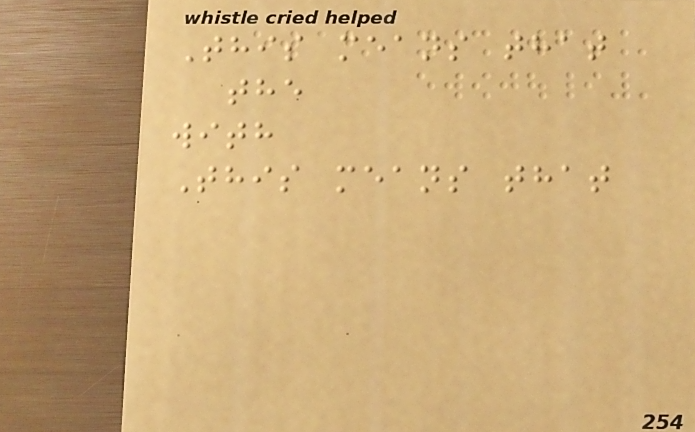This means that
the
with
This means that
